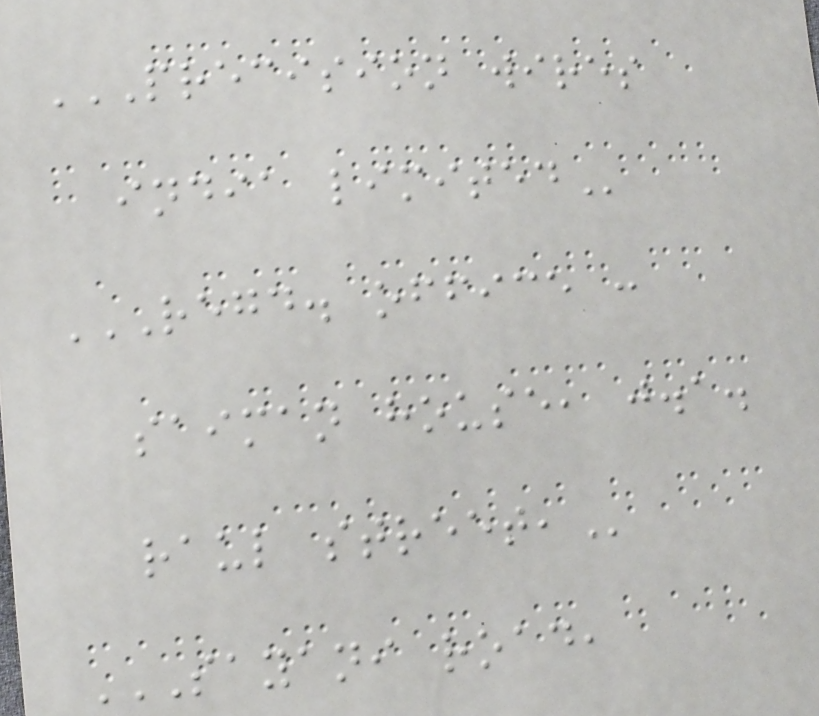PRECISION WIRES
INDIA LIMITED
REGD. OFFICE :
SAIMAN HOUSE, J.A.
RAUL STREET,
SAYANI ROAD,
